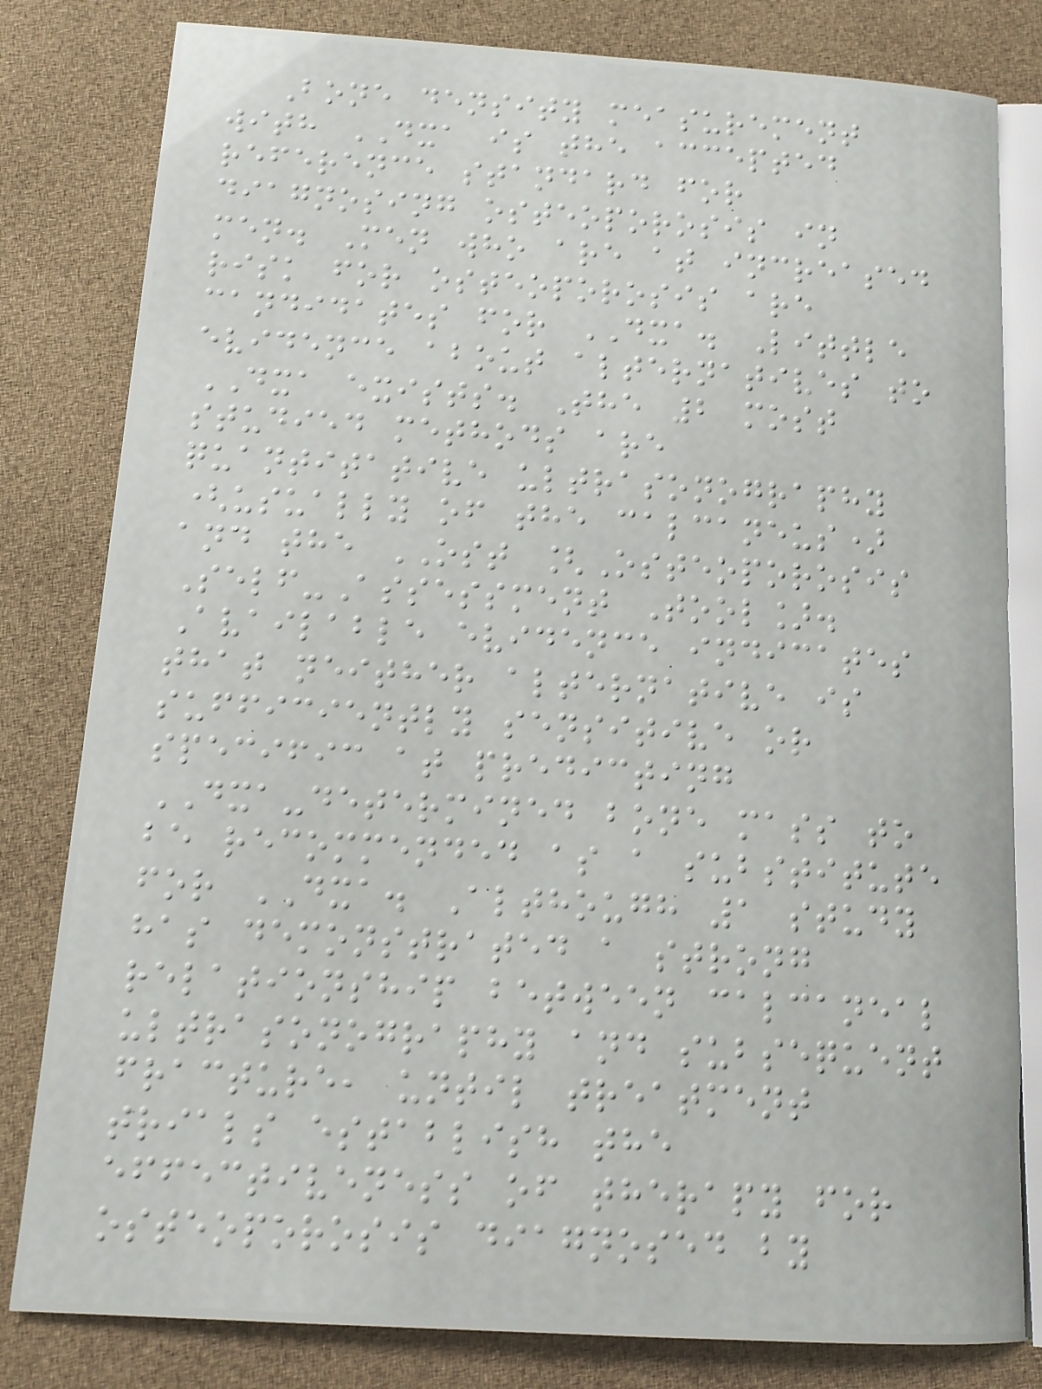Bone density measurement
with DXA is the accepted
reference standard for
diagnosing osteoporosis in
men. Men who are at increased
risk for osteoporosis are
candidates for DXA. Little
evidence about alternatives to
DXA exists. The 2 most
studied methods are
quantitative ultrasonography
(usually of the calcaneus)
and the OST [Osteoporosis
Self-Assessment Tool].
Available evidence indicates
that neither alternative is
sufficiently sensitive or
specific at predicting
DXA-determined bone mass to
be recommended as a substitute
for DXA. Although 1 study
has demonstrated a strong
relationship between calcaneal
ultrasonography and subsequent
fracture, until treatment
trials establish the
effectiveness of therapy for
osteoporosis diagnosed by
